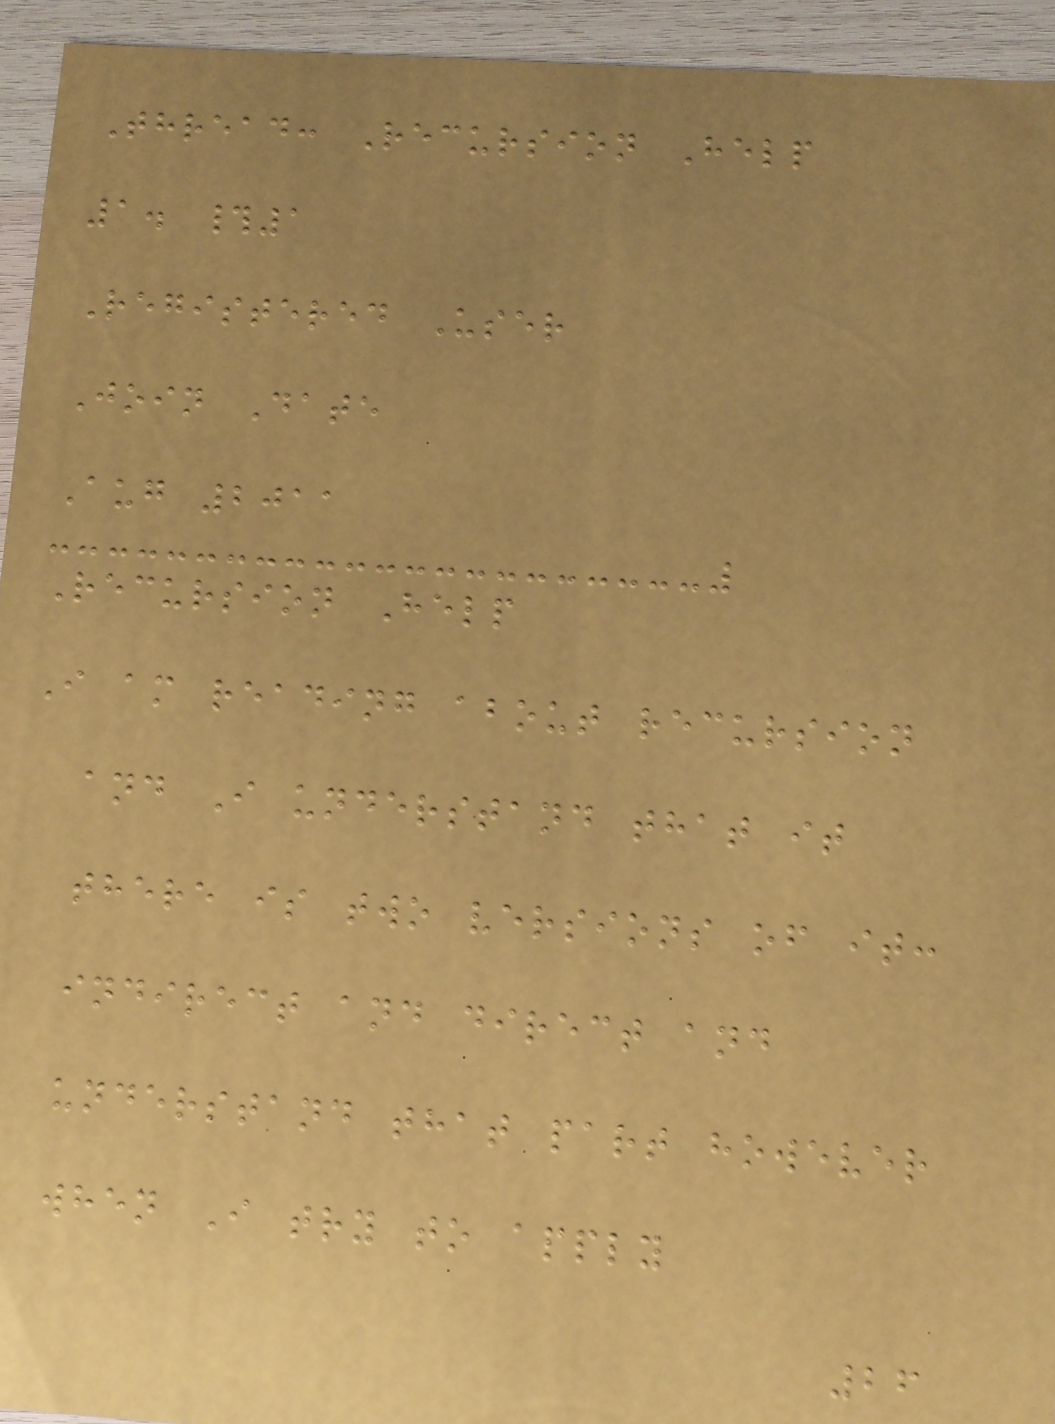Thread: Recursion Help
1. #1
Registered User
Join Date
Aug 2011
Recursion Help
I am reading about recursion
and I understand that it
there is two versions of it:
indirect and direct and
understand that part however
when I try to apply
26
